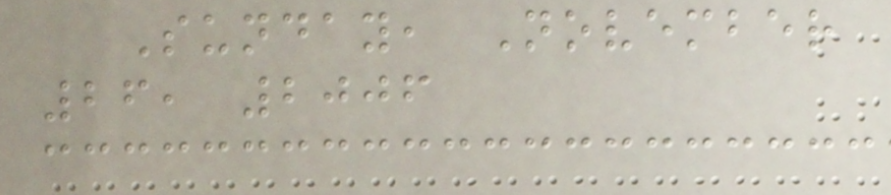Sunday, November
26, 2006
